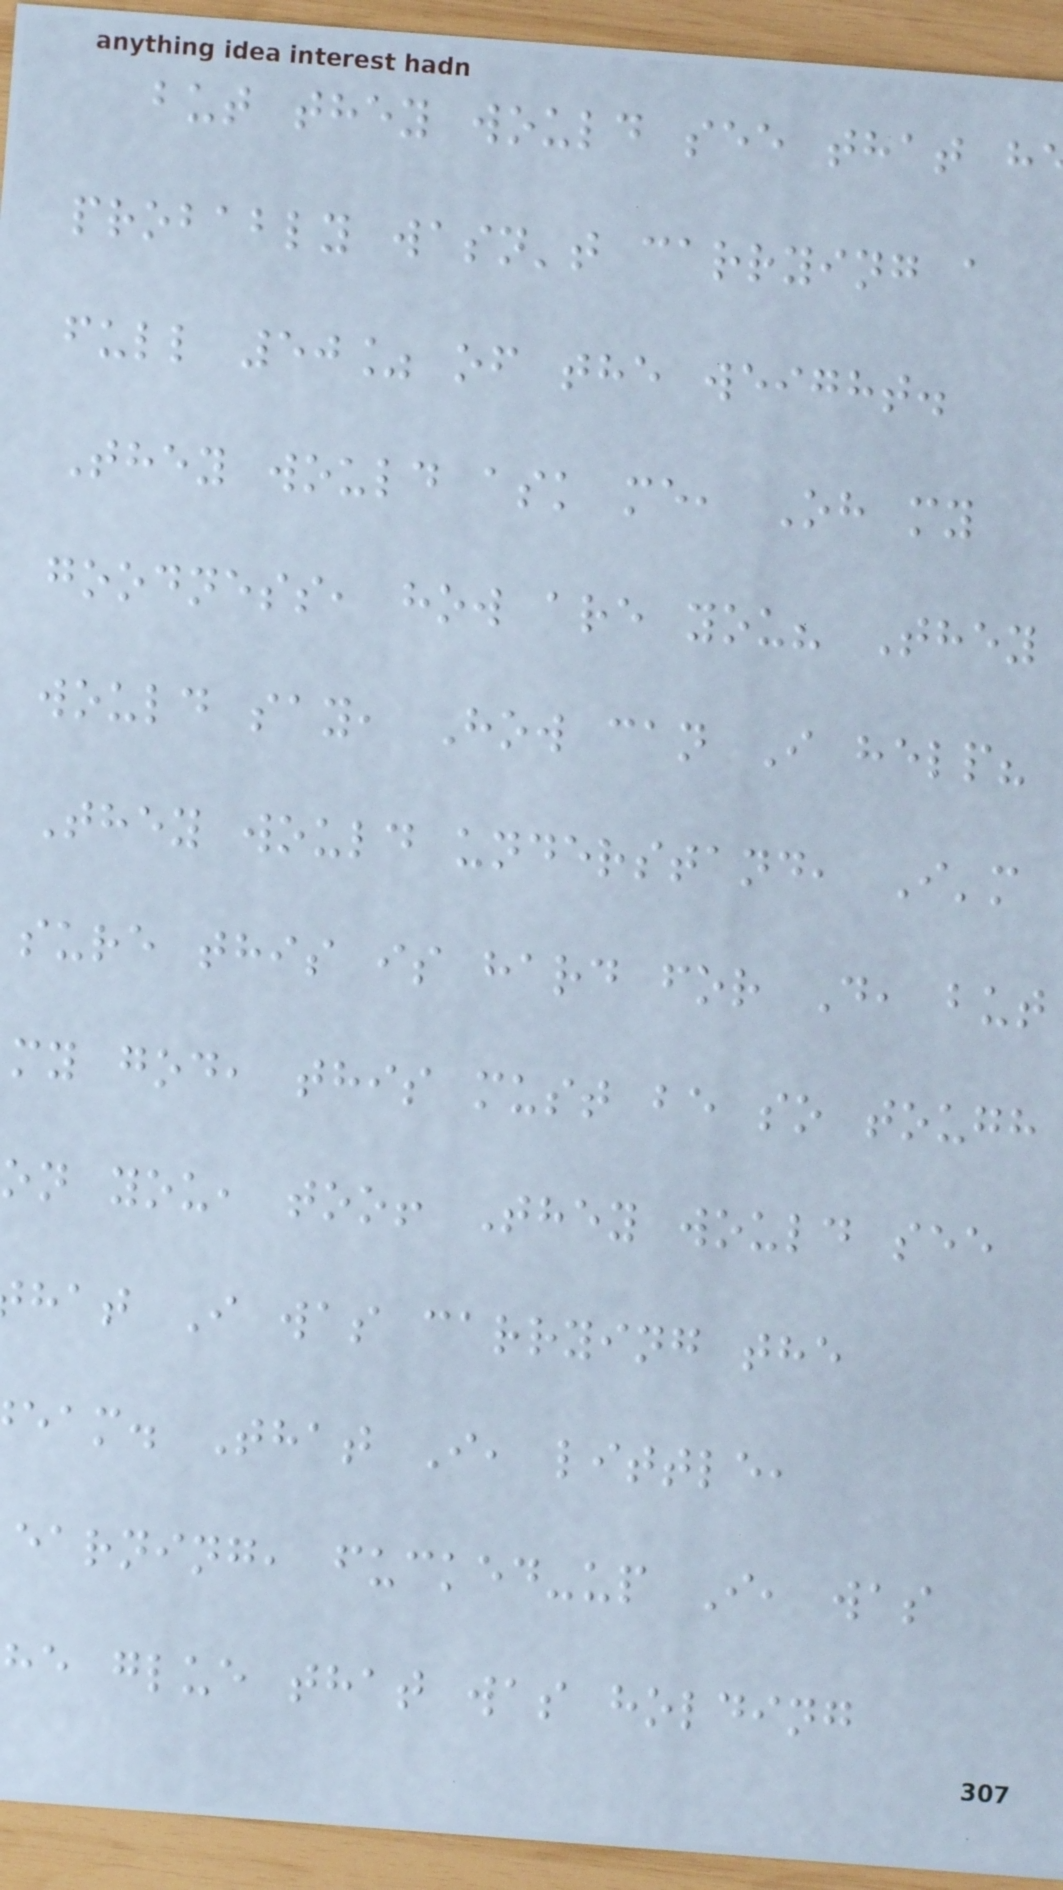but they would see that h
probably wasn't carrying a
full 50% of the weight.
They would ask me, Oh my
goodness, how are you? They
would say, How can I help?
They would understand, I'm
sure this is hard for D, but
my god, this must be so tough
on you, too! They would see
hat I was carrying the
eam. That I, little,
earning, fucked-up I, was
he glue that was holding
